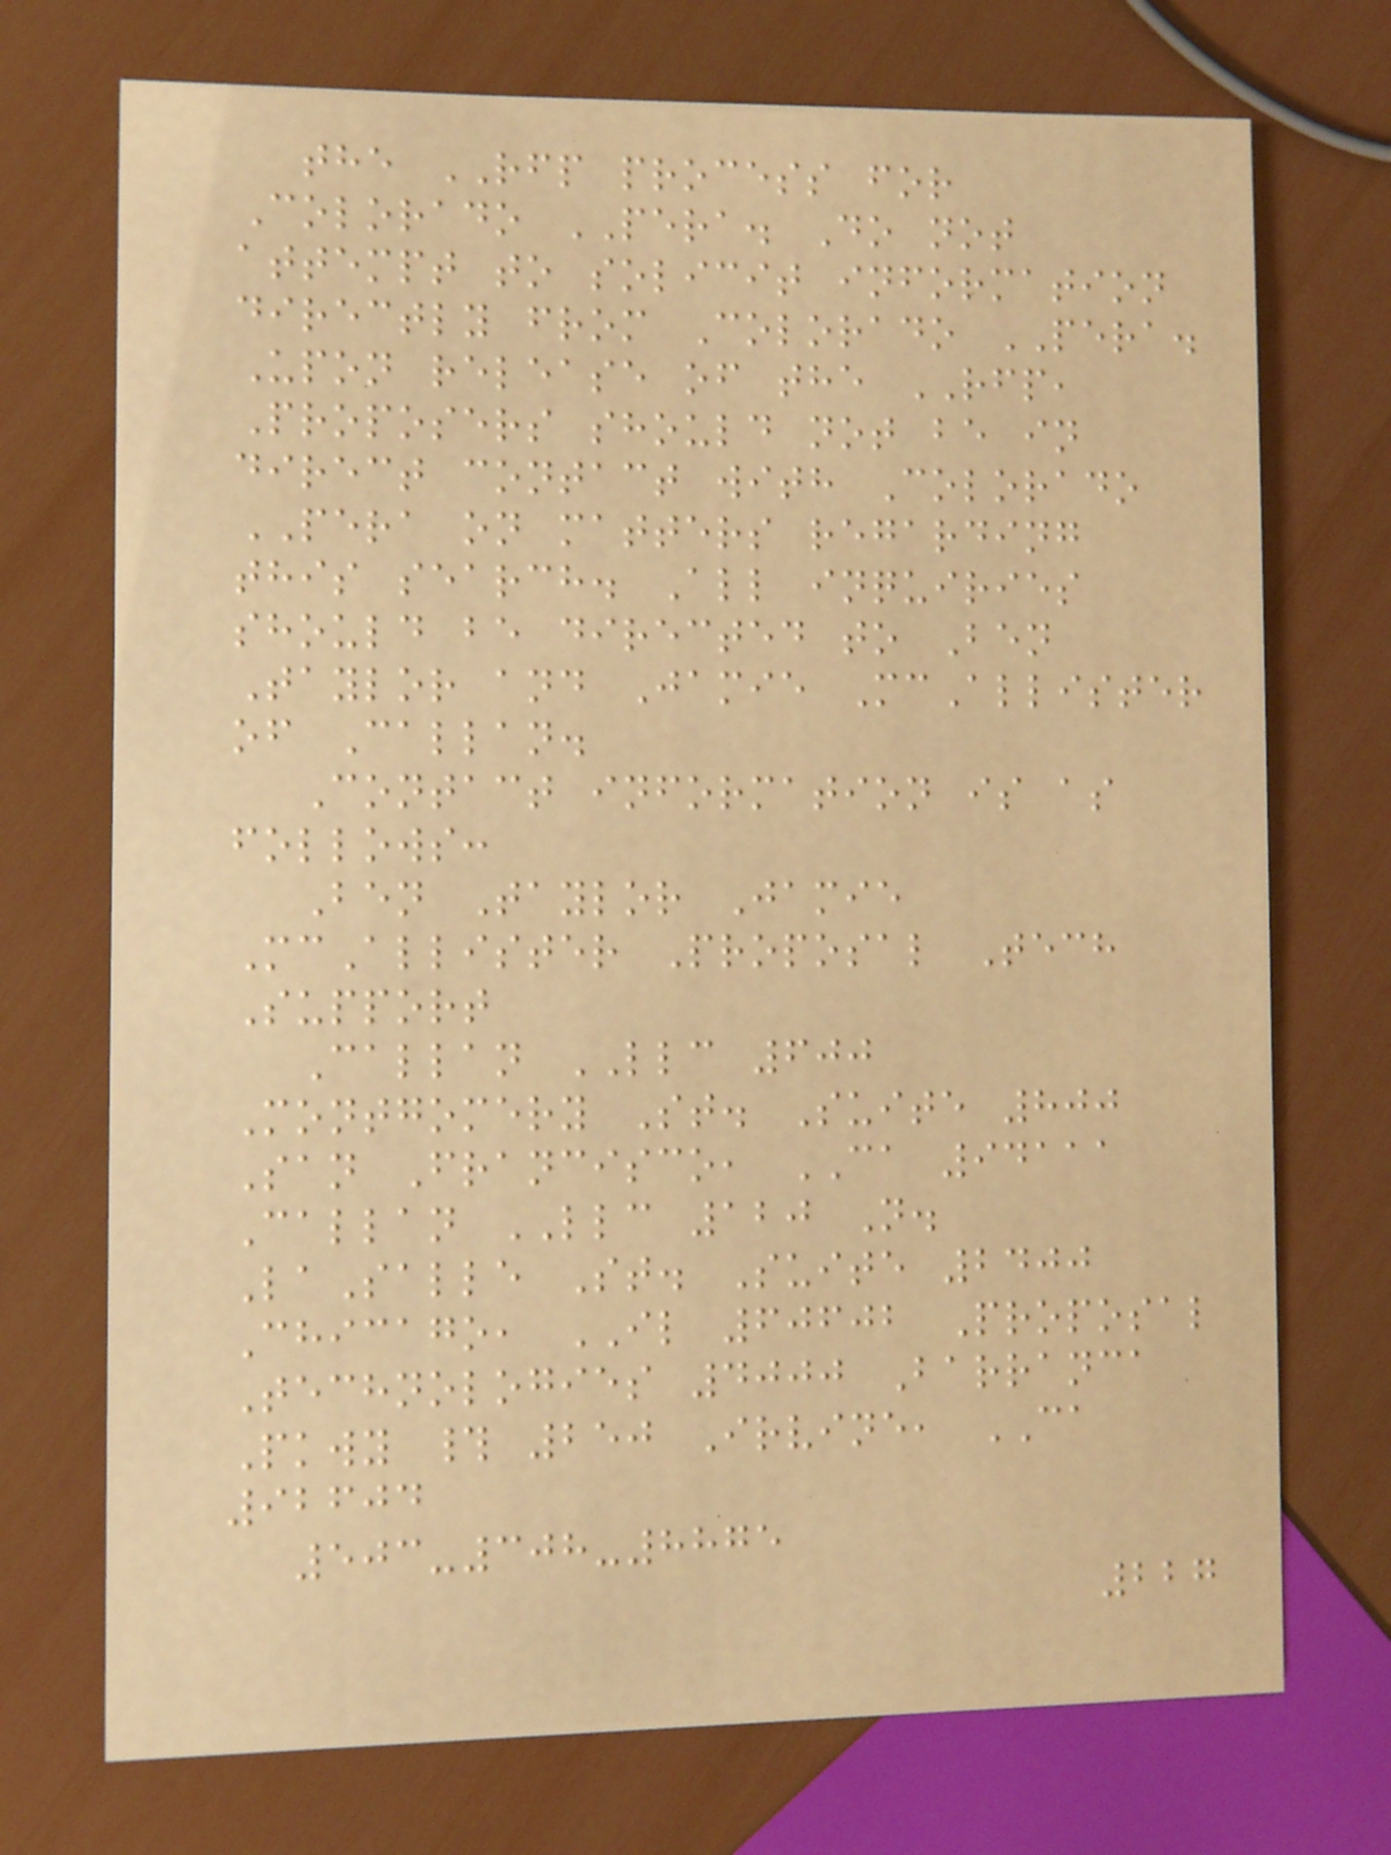the RFP process for
Colorado PERA. Do not
attempt to solicit information
directly from Colorado PERA.
Upon release of the RFP,
Proposers should not be in
direct contact with Colorado
PERA on matters regarding
this search. All inquiries
should be directed to Ben
Taylor and Jamie McAllister
of Callan.
Contact information is as
follows:
Ben Taylor Jamie
McAllister Proposal Tech
Support
Callan LLC 600
Montgomery St. Suite 800
San Francisco, CA 94111
Callan LLC 120 N.
LaSalle St. Suite 2400
Chicago, IL 60602 Proposal
Technologies 4000 Barranca
Pkwy # 250 Irvine, CA
92604
503-308-8875
227
